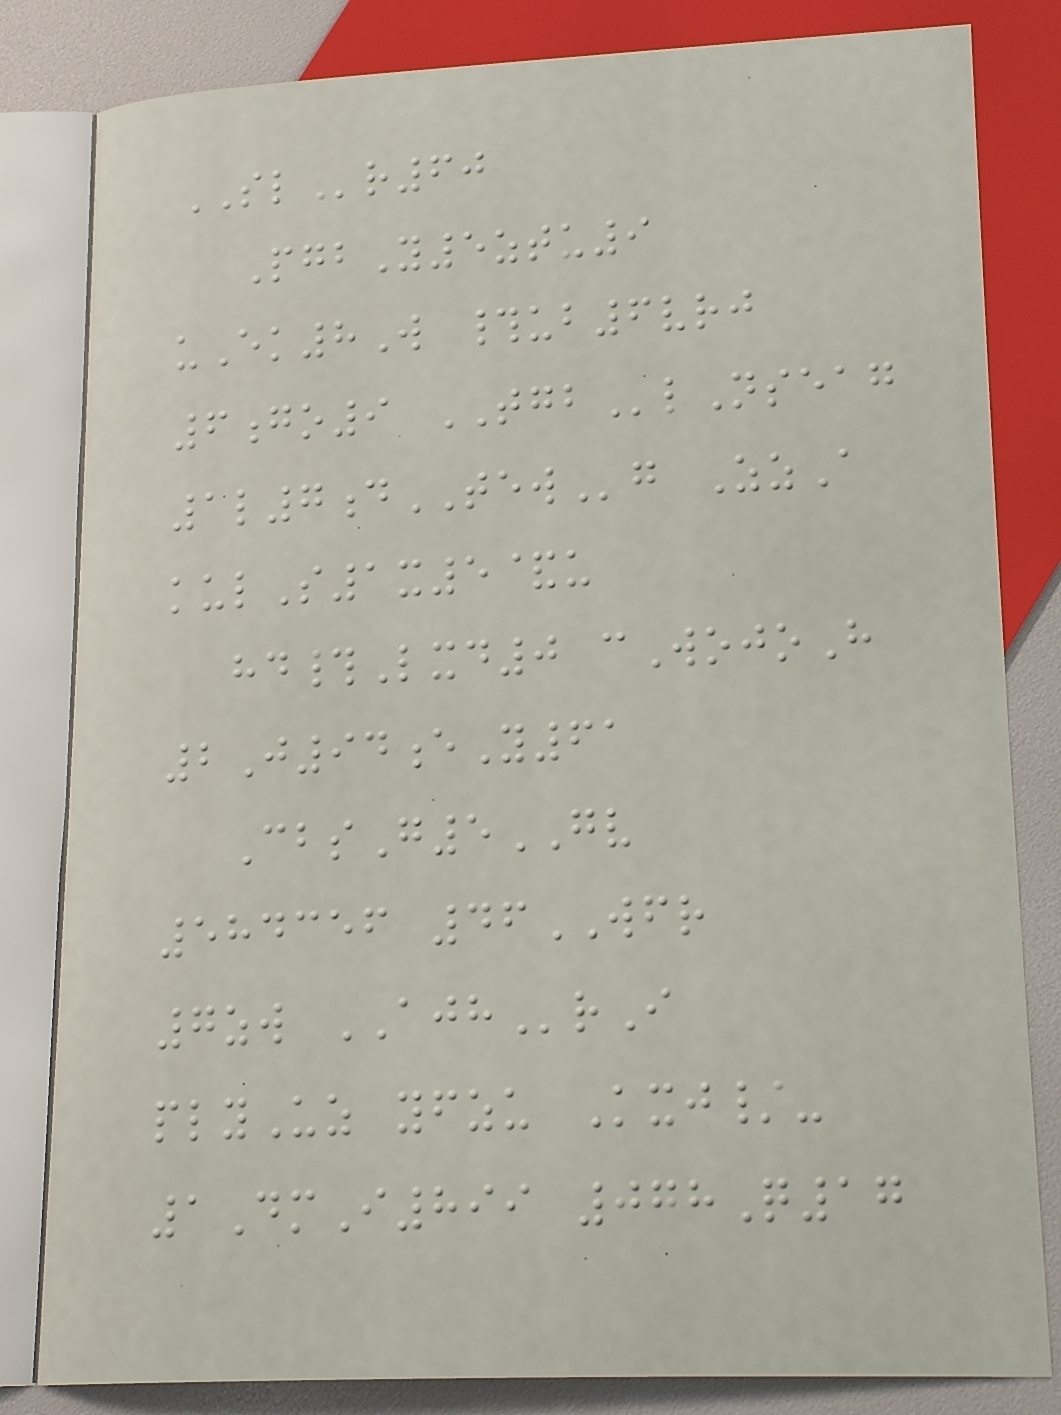SLr60
PgbY5ztu9
uEk8W #ub6vrj
6go9 TGBlNseag
1l7dTEWg ZzA
kulS1x5&u
hd#Lxd0 cWojoH
2J94eY61
CbsG5GV
584356 46WFR
7zw AJHrI
plyUz yfzu Kxj/-
1DmI899 078Q17
